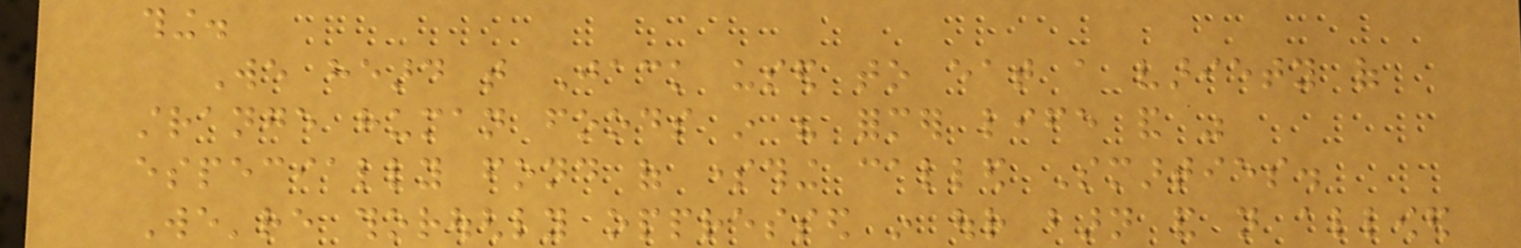thing.
We heard that Jack used to eat a variety of
strange human foods in his former life and was
especially fond of something called Smarties.
We're thoroughly oppressed in our barn and not allowed
